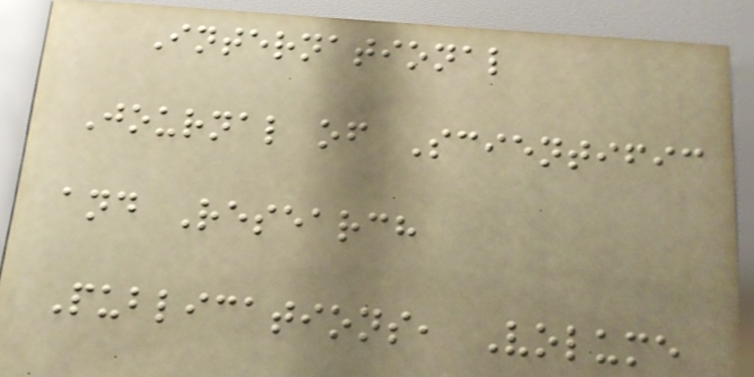International
Journal of Scientific
and Research
Publications, Volume
